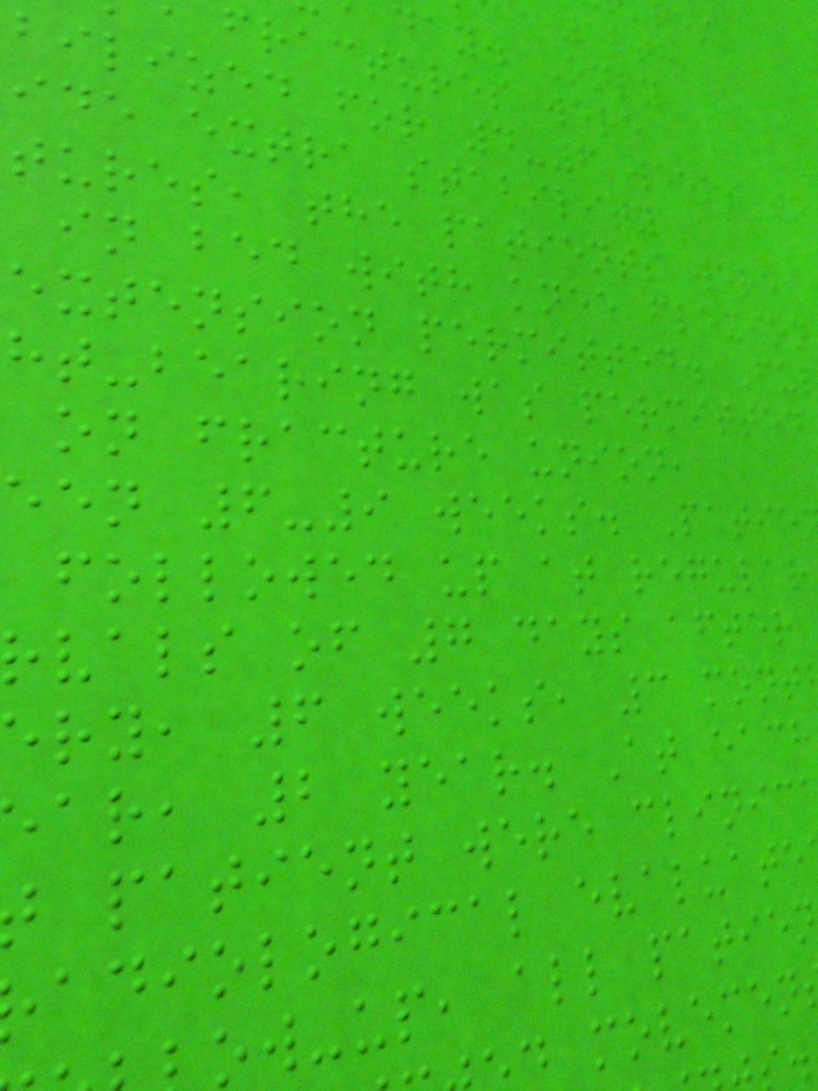day. Only
fractures were
bilized for 4-6 weeks to
ide extra stability
tures, the patients were
in bed with knee flexion
extension permitted. Fu
ht-bearing was permitted
on fracture union,
een 6-9 weeks. Patie
followed up at regular
vals of 7 days after
ry, 6 weeks, 3 mont
ar, 2 year. At each
patient were clinic
adiological evaluate
ow-up, all patien
movemen
